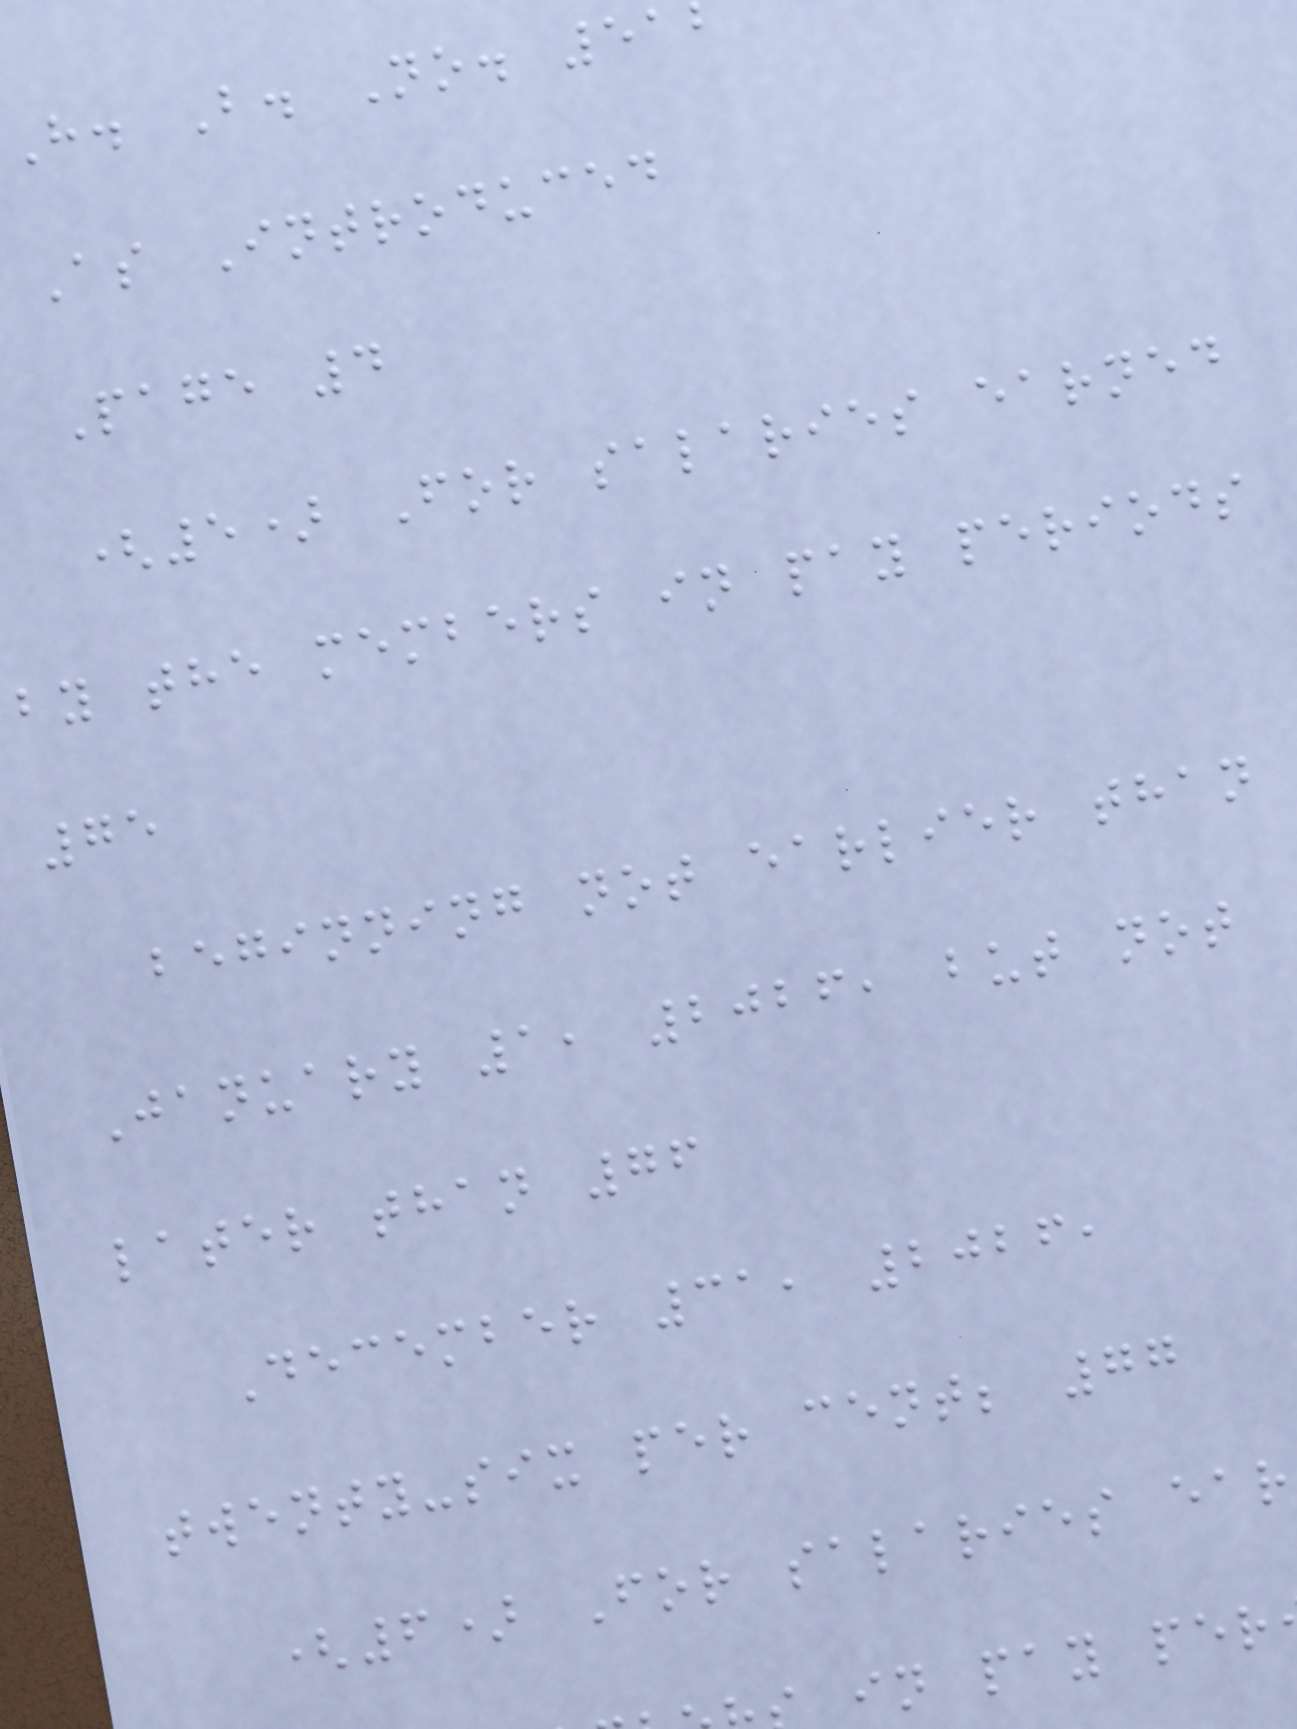H. B. No. 51
As Introduced
Page 4
(5) For salaries earned
by the members in pay periods
75
beginning not earlier than
January 1, 2026, but not
later than 76
December 31, 2026,
twenty-six per cent; 77
(6) For salaries ear
in pay per
